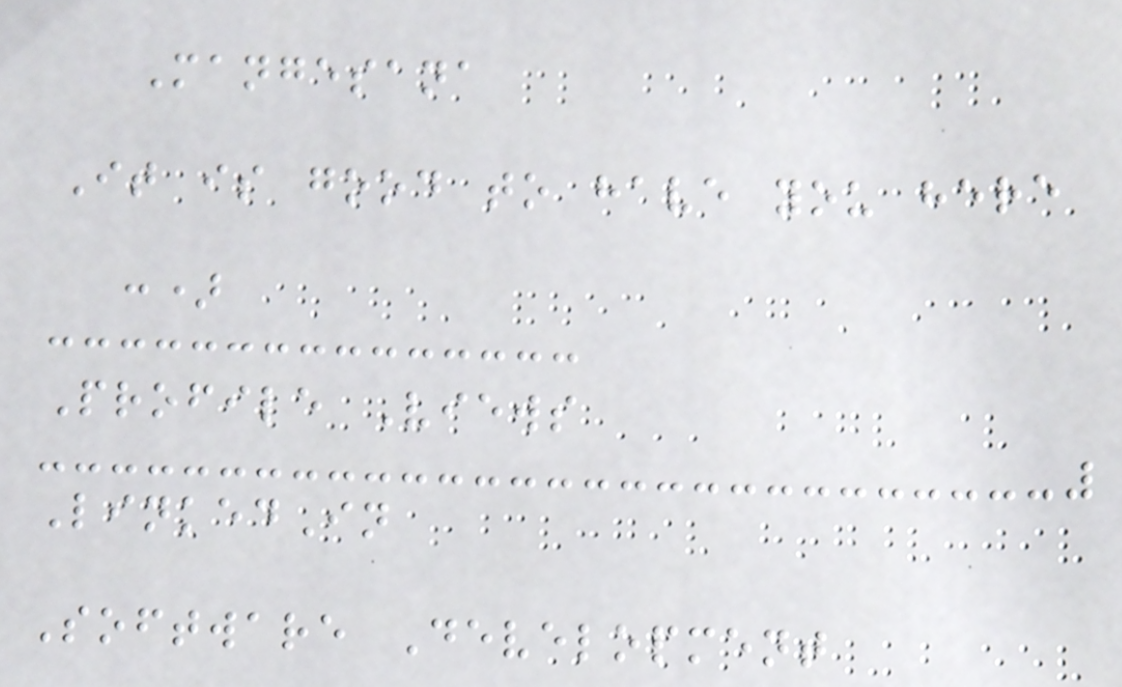Mangesana
It is good to have you here
:)
Profile Views
LinkedIn
Software Development
